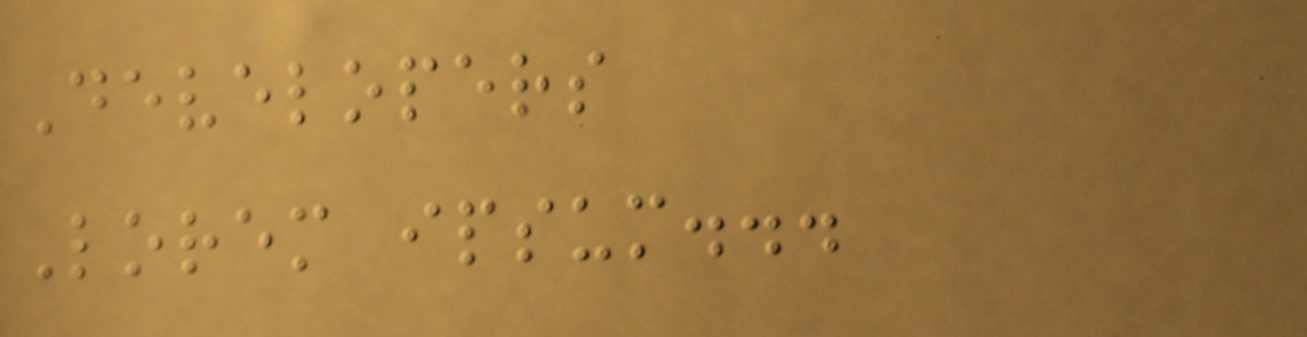Developers
Lorem ipsum...
